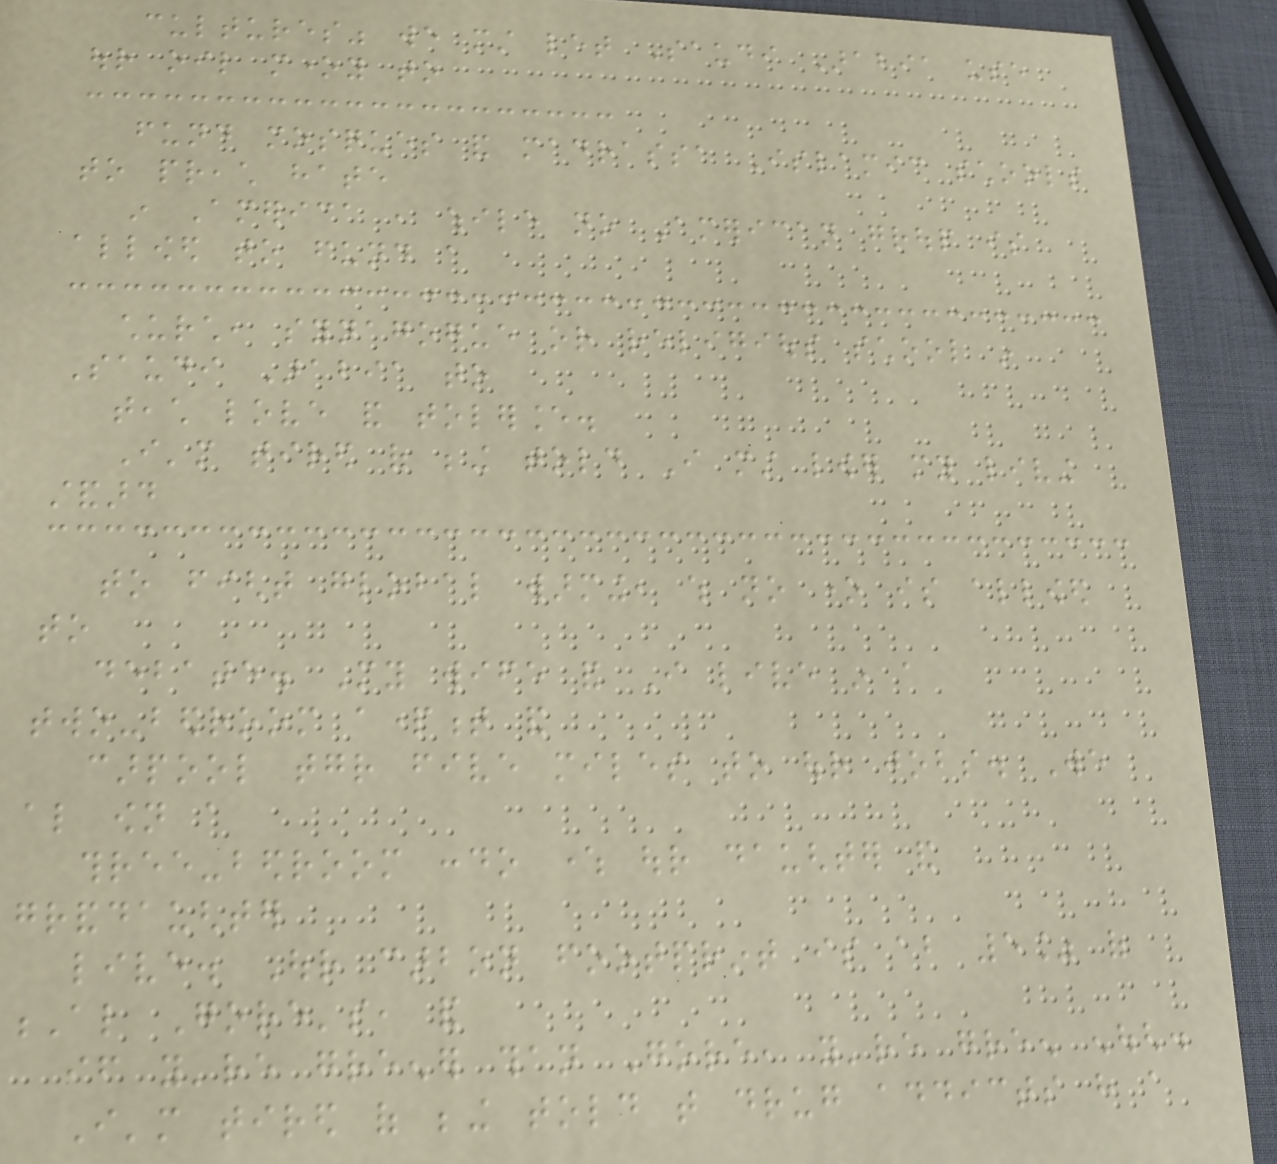cultures" we must let Saudi Arabia use
our oil money to
fund mosques and madrassa Islamic schools
to preach hate
in America , while no American group is
allowed to fund a
church, synagogue or religious school in
Saudi Arabia to
teach love and tolerance.
I'm tired of being told I must lower my living
standard
to fight global warming, which no one is allowed
to
debate. My wife and I live in a
two-bedroom apartment and
carpool together five miles to our jobs. We
also own a
three-bedroom condo where our daughter and
granddaughter
live. Our carbon footprint is about 5% of
Al Gore's, and
if you're greener than Gore, you're green enough.
I'm tired of being told that drug addicts have a
